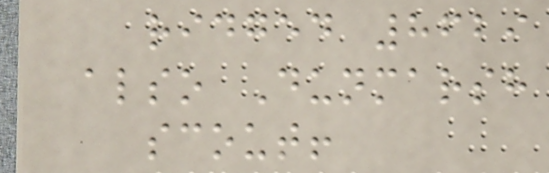ridged 8629
also Dunmarsh
scout!
